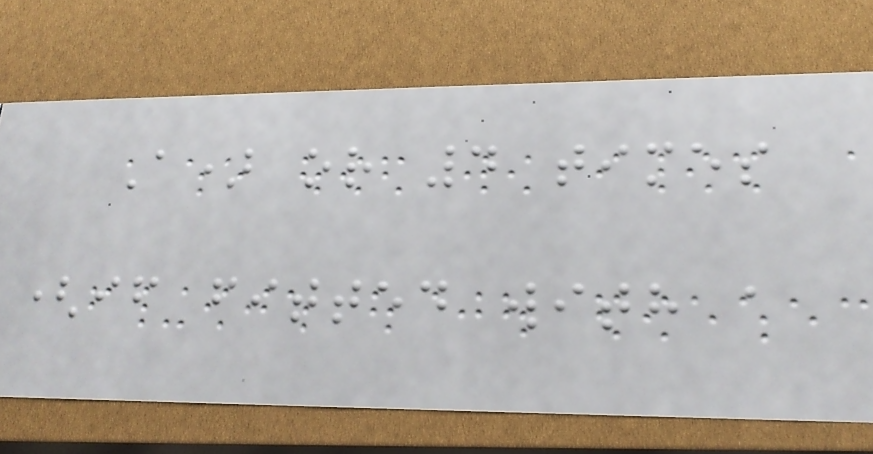A) or 4 times
(if fitted with a
